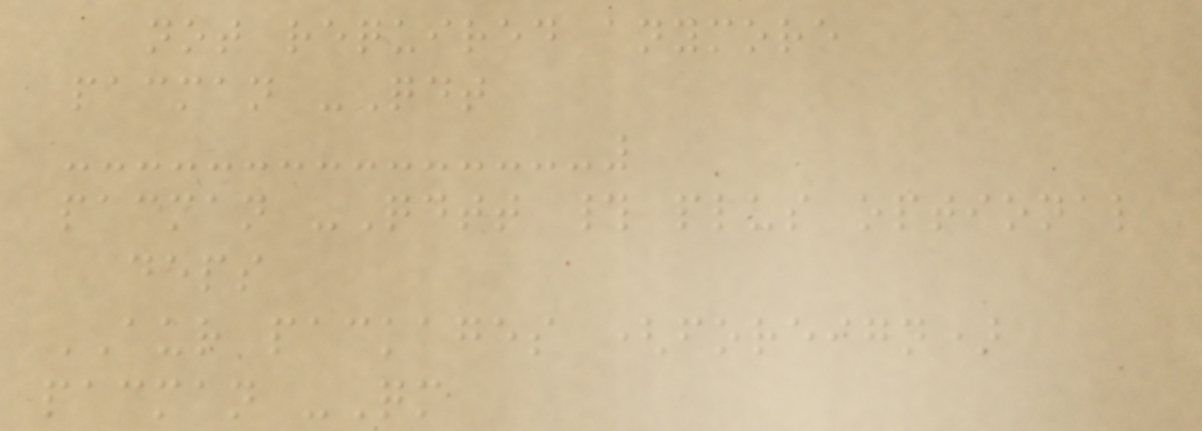not required anymore
pacman -Qdt
pacman -Qdtt # plus optional
deps
AUR packages (foreign)
pacman -Qm
